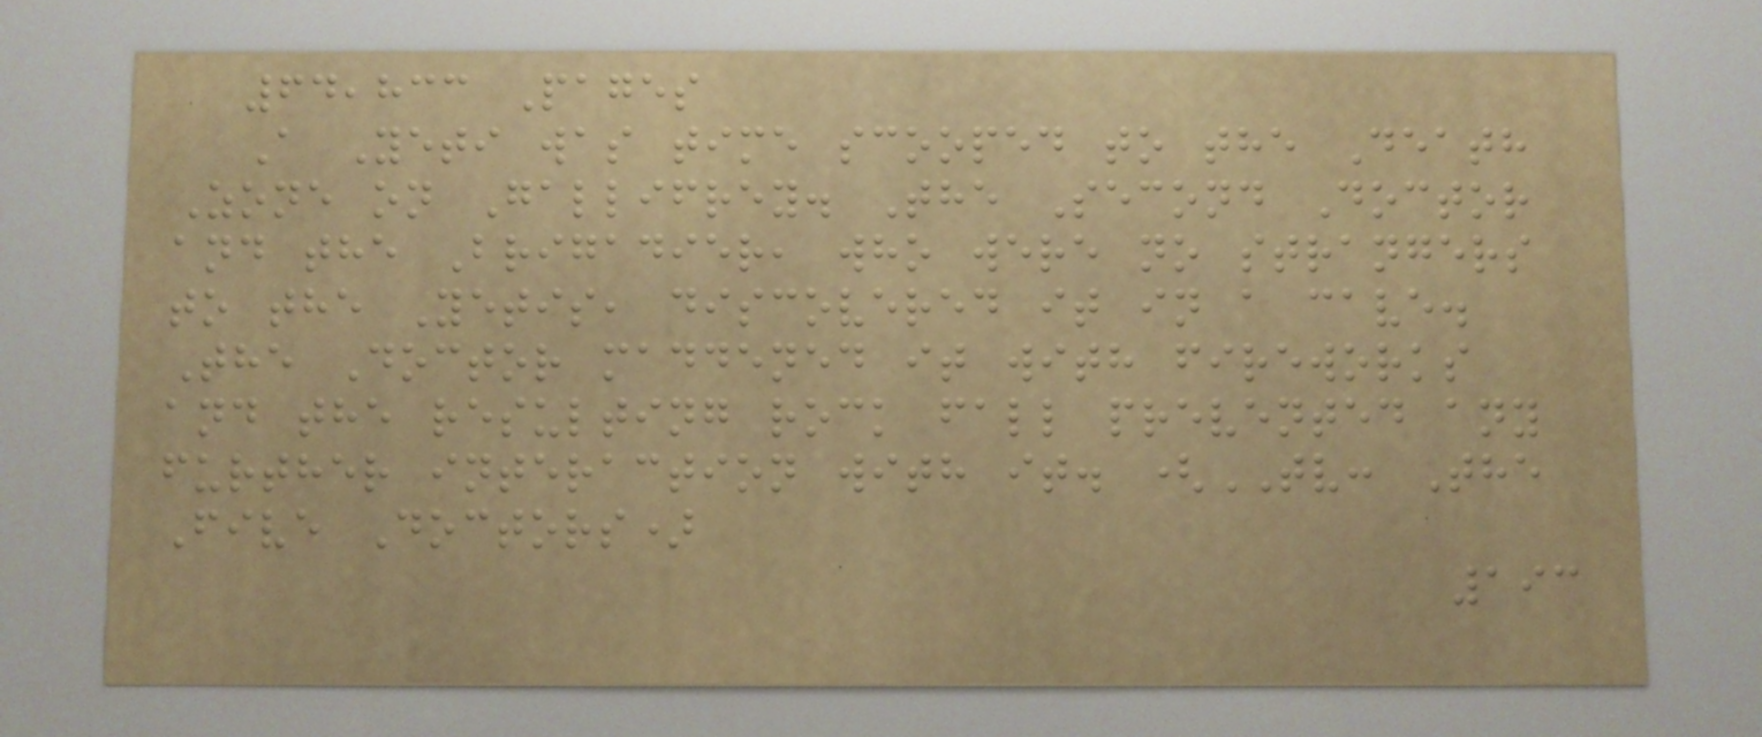64,833 Pages
A Yeti was time scooped to the Death
Zone on Gallifrey. The Second Doctor
and the Brigadier, who were no strangers
to the Yetis, discovered it in a cave.
The Doctor maddened it with fireworks
and the resulting rock fall prevented any
further interaction with it. (TV: The
Five Doctors)
193
